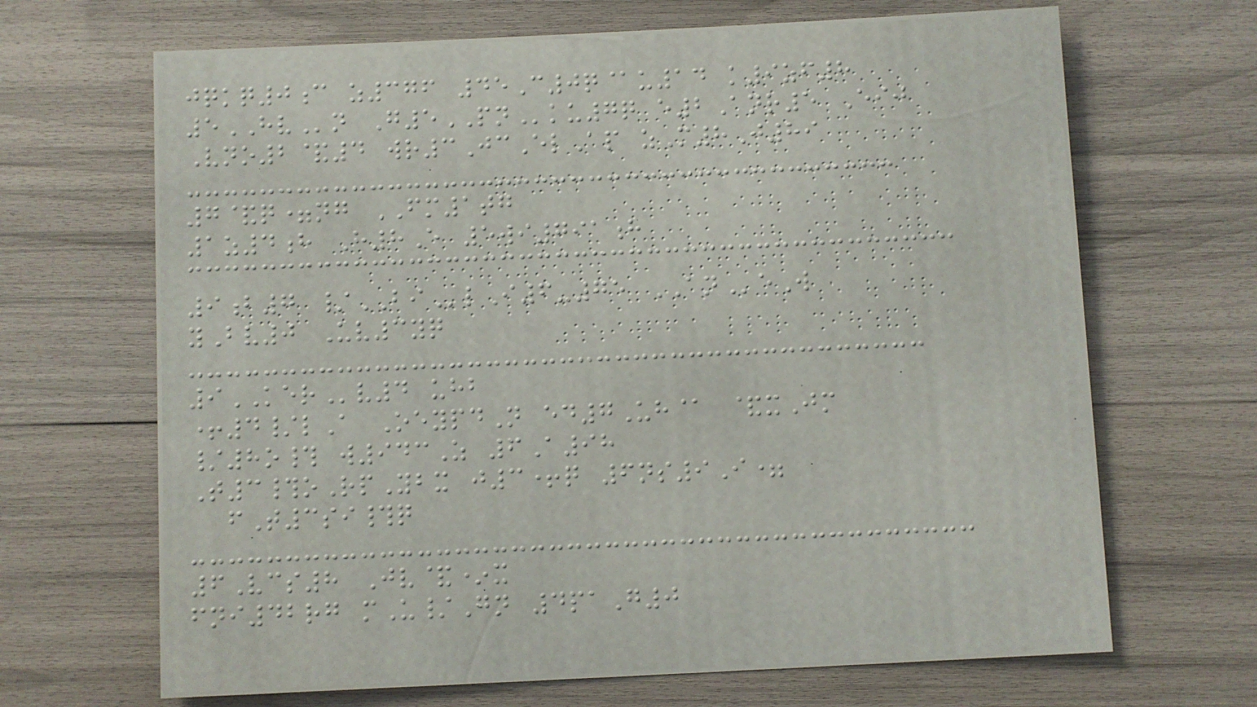jqkq0c z376 45C0q@u14 k9zf8
5HVn G5PNku7q e2Anr5 Eij
Vno2&4 wr3JcElAp zM8J89
7&q=ng FM1tg
1z4h H8E 5wi791h
9b7 /BIlI6-75 ANeW
yBv0 Uv3yq
9KERv4 uhb
+4/lA OeypdN ed7Uh@ &xJm
/8o# w943Z 6A98
T3#oRpYbx j3+q 6ns9I=
fT3si#q
6Vcs8 Jv&*x
fni42rg mU/Gn 4paG0
